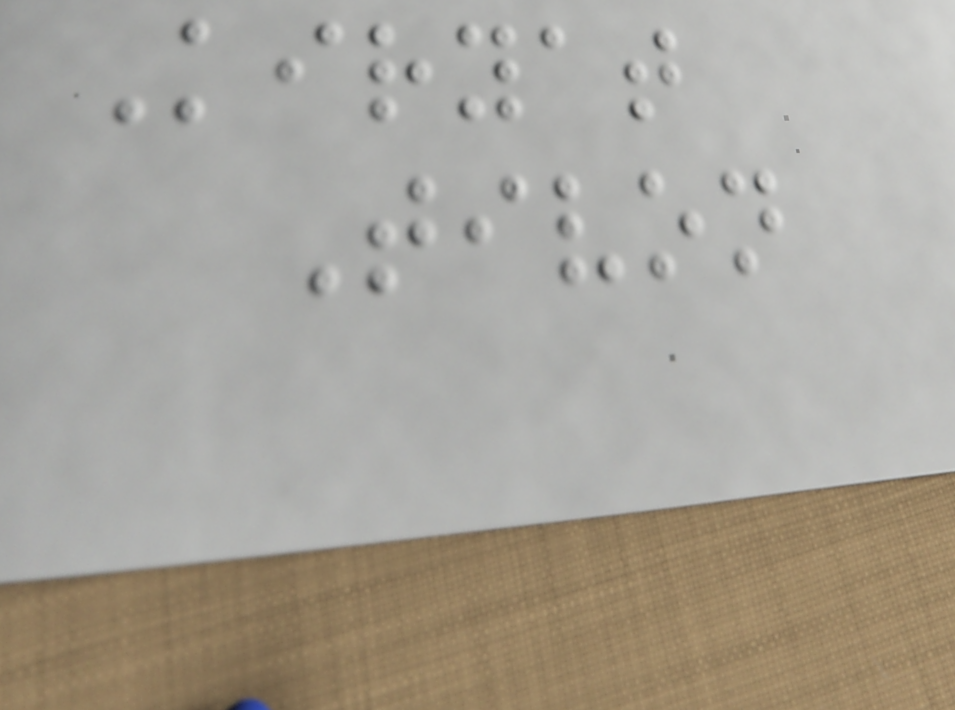Kiryat
Tivon
